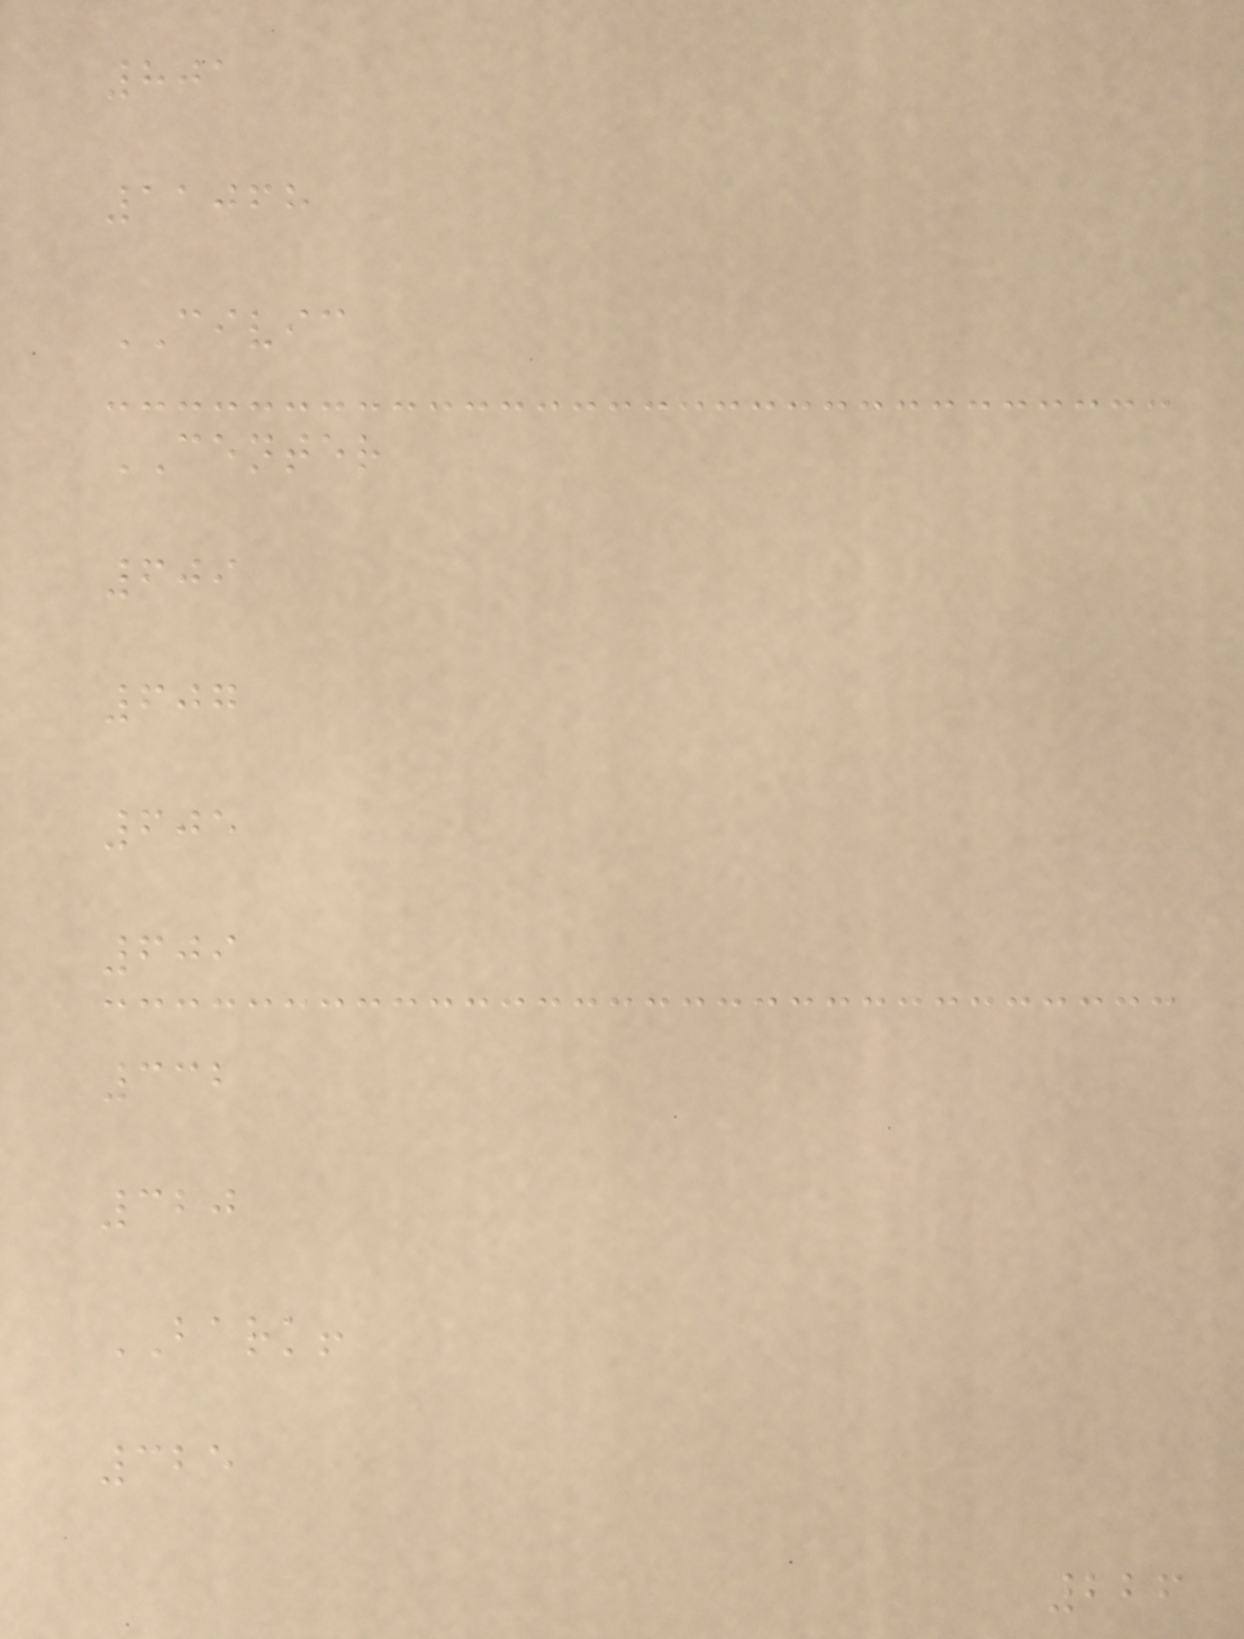801
11068
CIVIC
CENTER
609
607
605
609
332
320
BARK!
325
226
